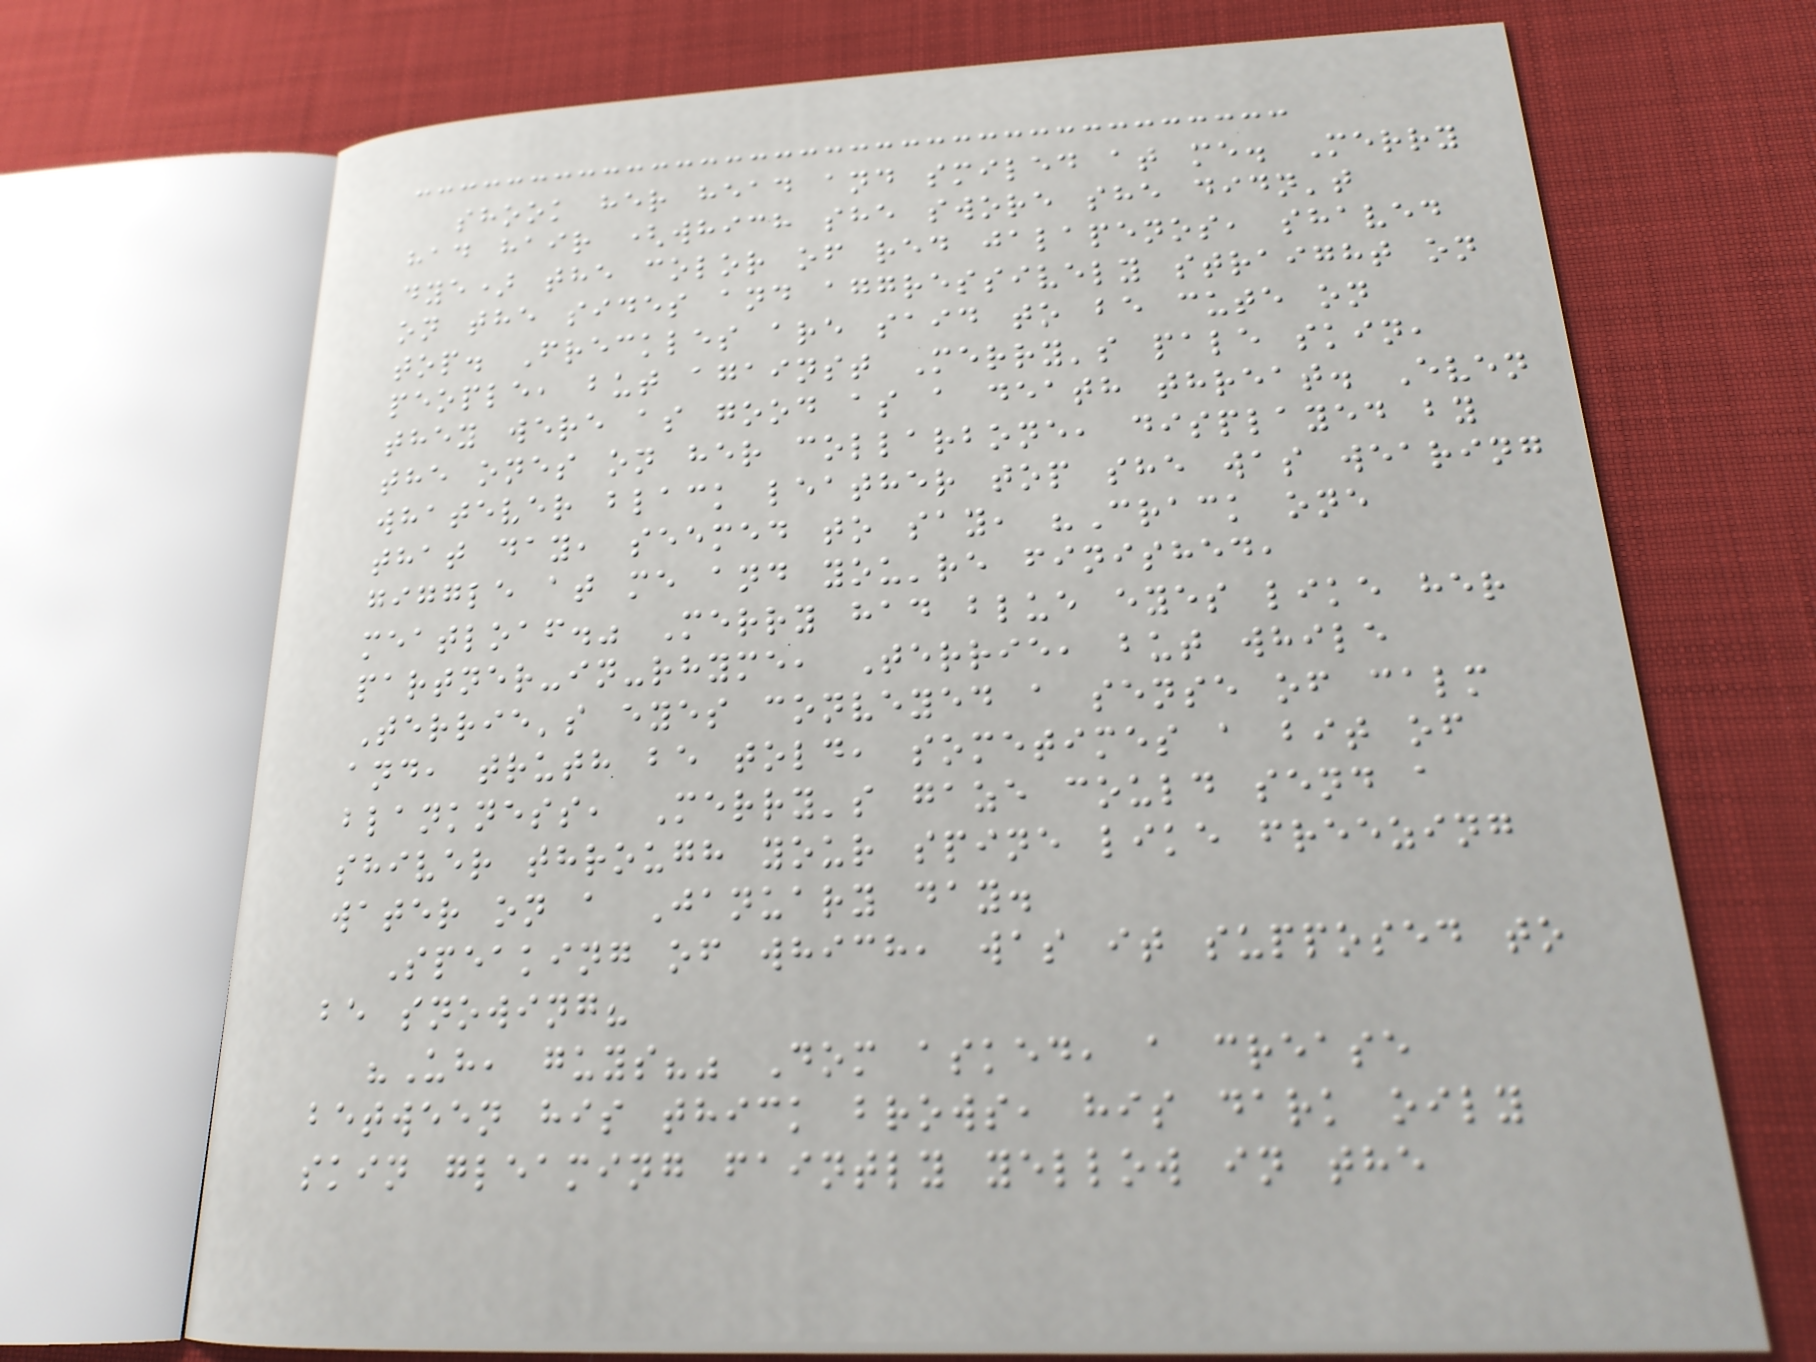shook her head and smiled at me. Merry
had hair (which she swore she didn't
dye) the color of red jalapenos, shaved
on the sides and aggressively straight on
top. Freckles are said to be cute on
people, but against Merry's pale skin,
they were as good as a death threat. Even
the ones on her collarbone, displayed by
whatever black leather top she was wearing
that day, seemed to say, "Crack one
giggle at me and you're finished,
meatloaf." Merry had blue eyes like her
partner-in-rhyme, Terrie, but while
Terrie's eyes conveyed a sense of calm
and, truth be told, sometimes a bit of
blankness, Merry's gaze could send a
shiver through your spine like freezing
water on a January day.
Speaking of which, was it supposed to
be snowing?
"Uh, guys?" Dom asked, a crease
between his thick brows, his dark oily
skin gleaming faintly yellow in the
